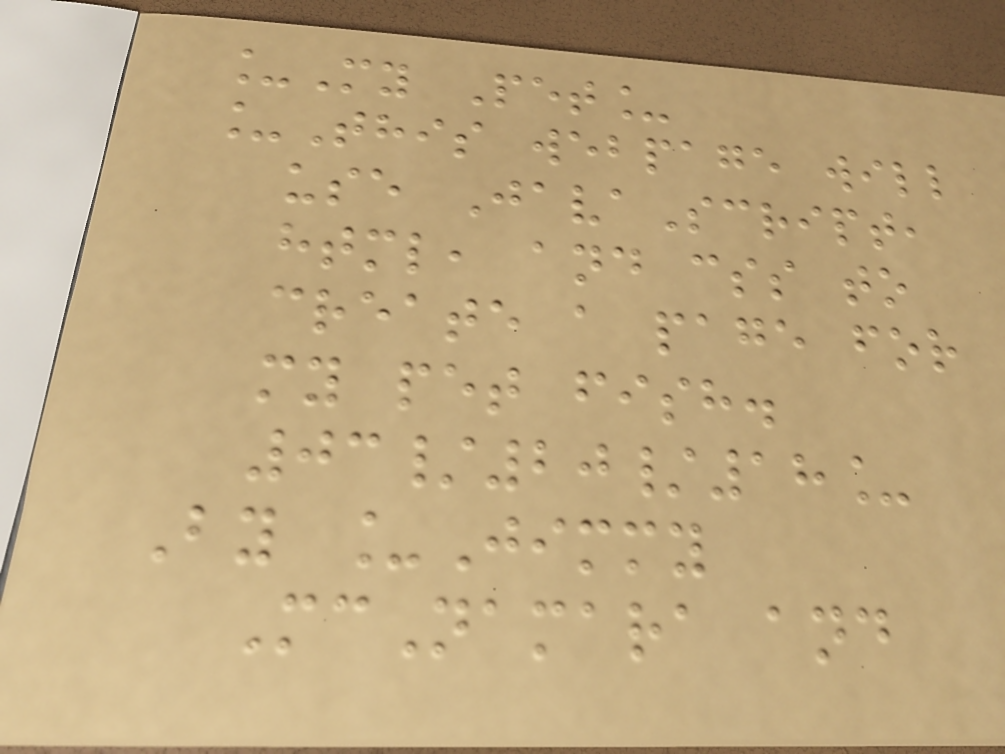_My Pet_
_This webpage will
use JavaScript,
html, and css to
create a page for
my pet fish.
03/20/18_
By _Jimmy
McNamara and
